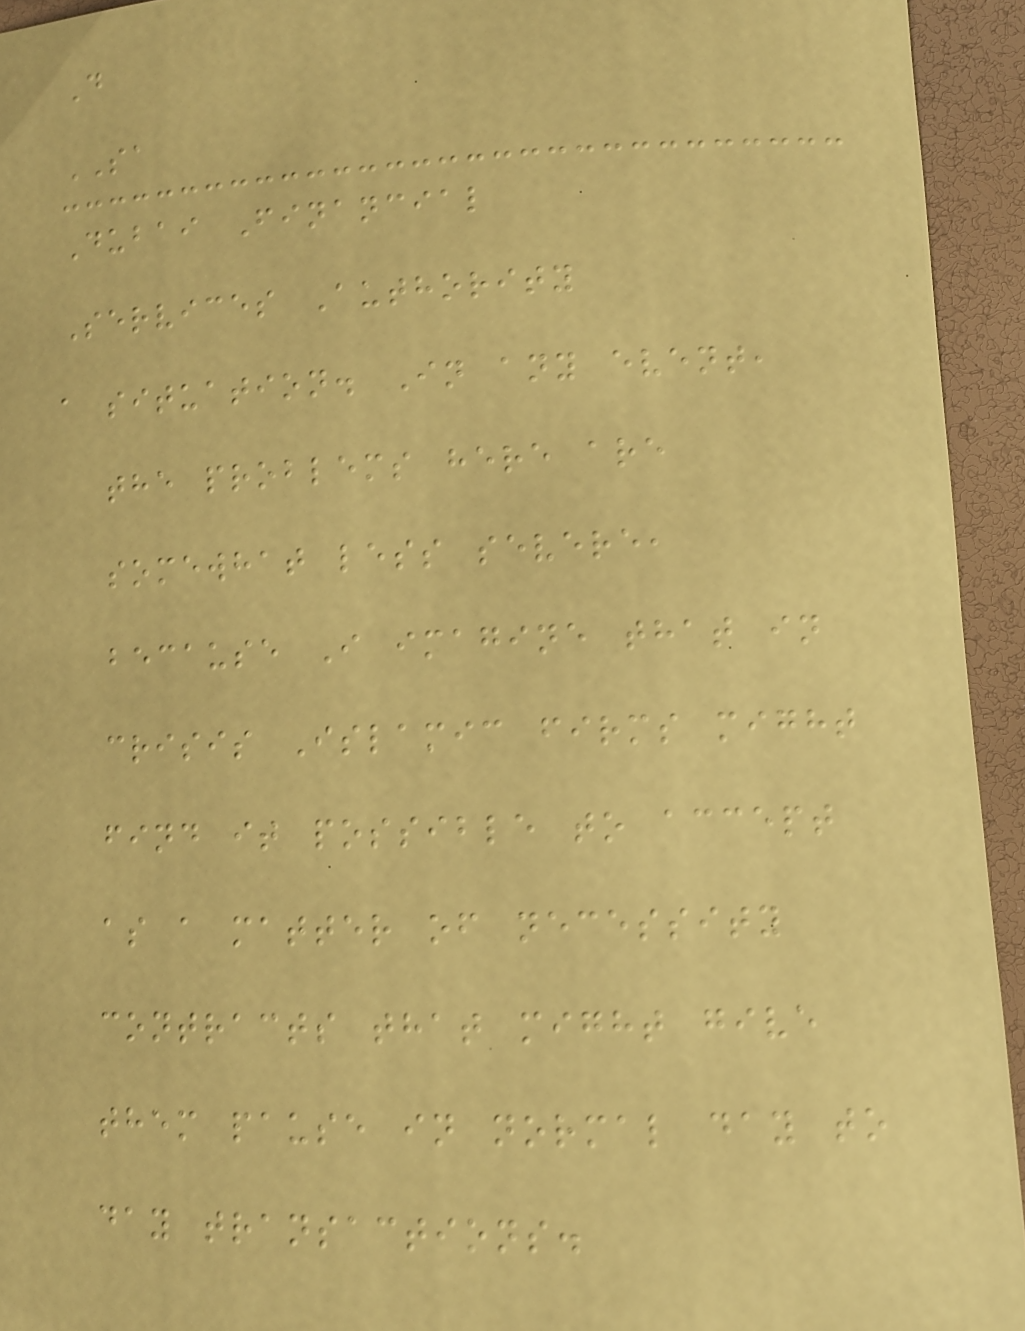D
SA
Dubai Financial
Services Authority
a situation. In any event,
the problems here are
somewhat less severe,
because I imagine that in
crisis Islamic firms might
find it possible to accept
as a matter of necessity
contracts that might give
them pause in normal day to
day transactions.
